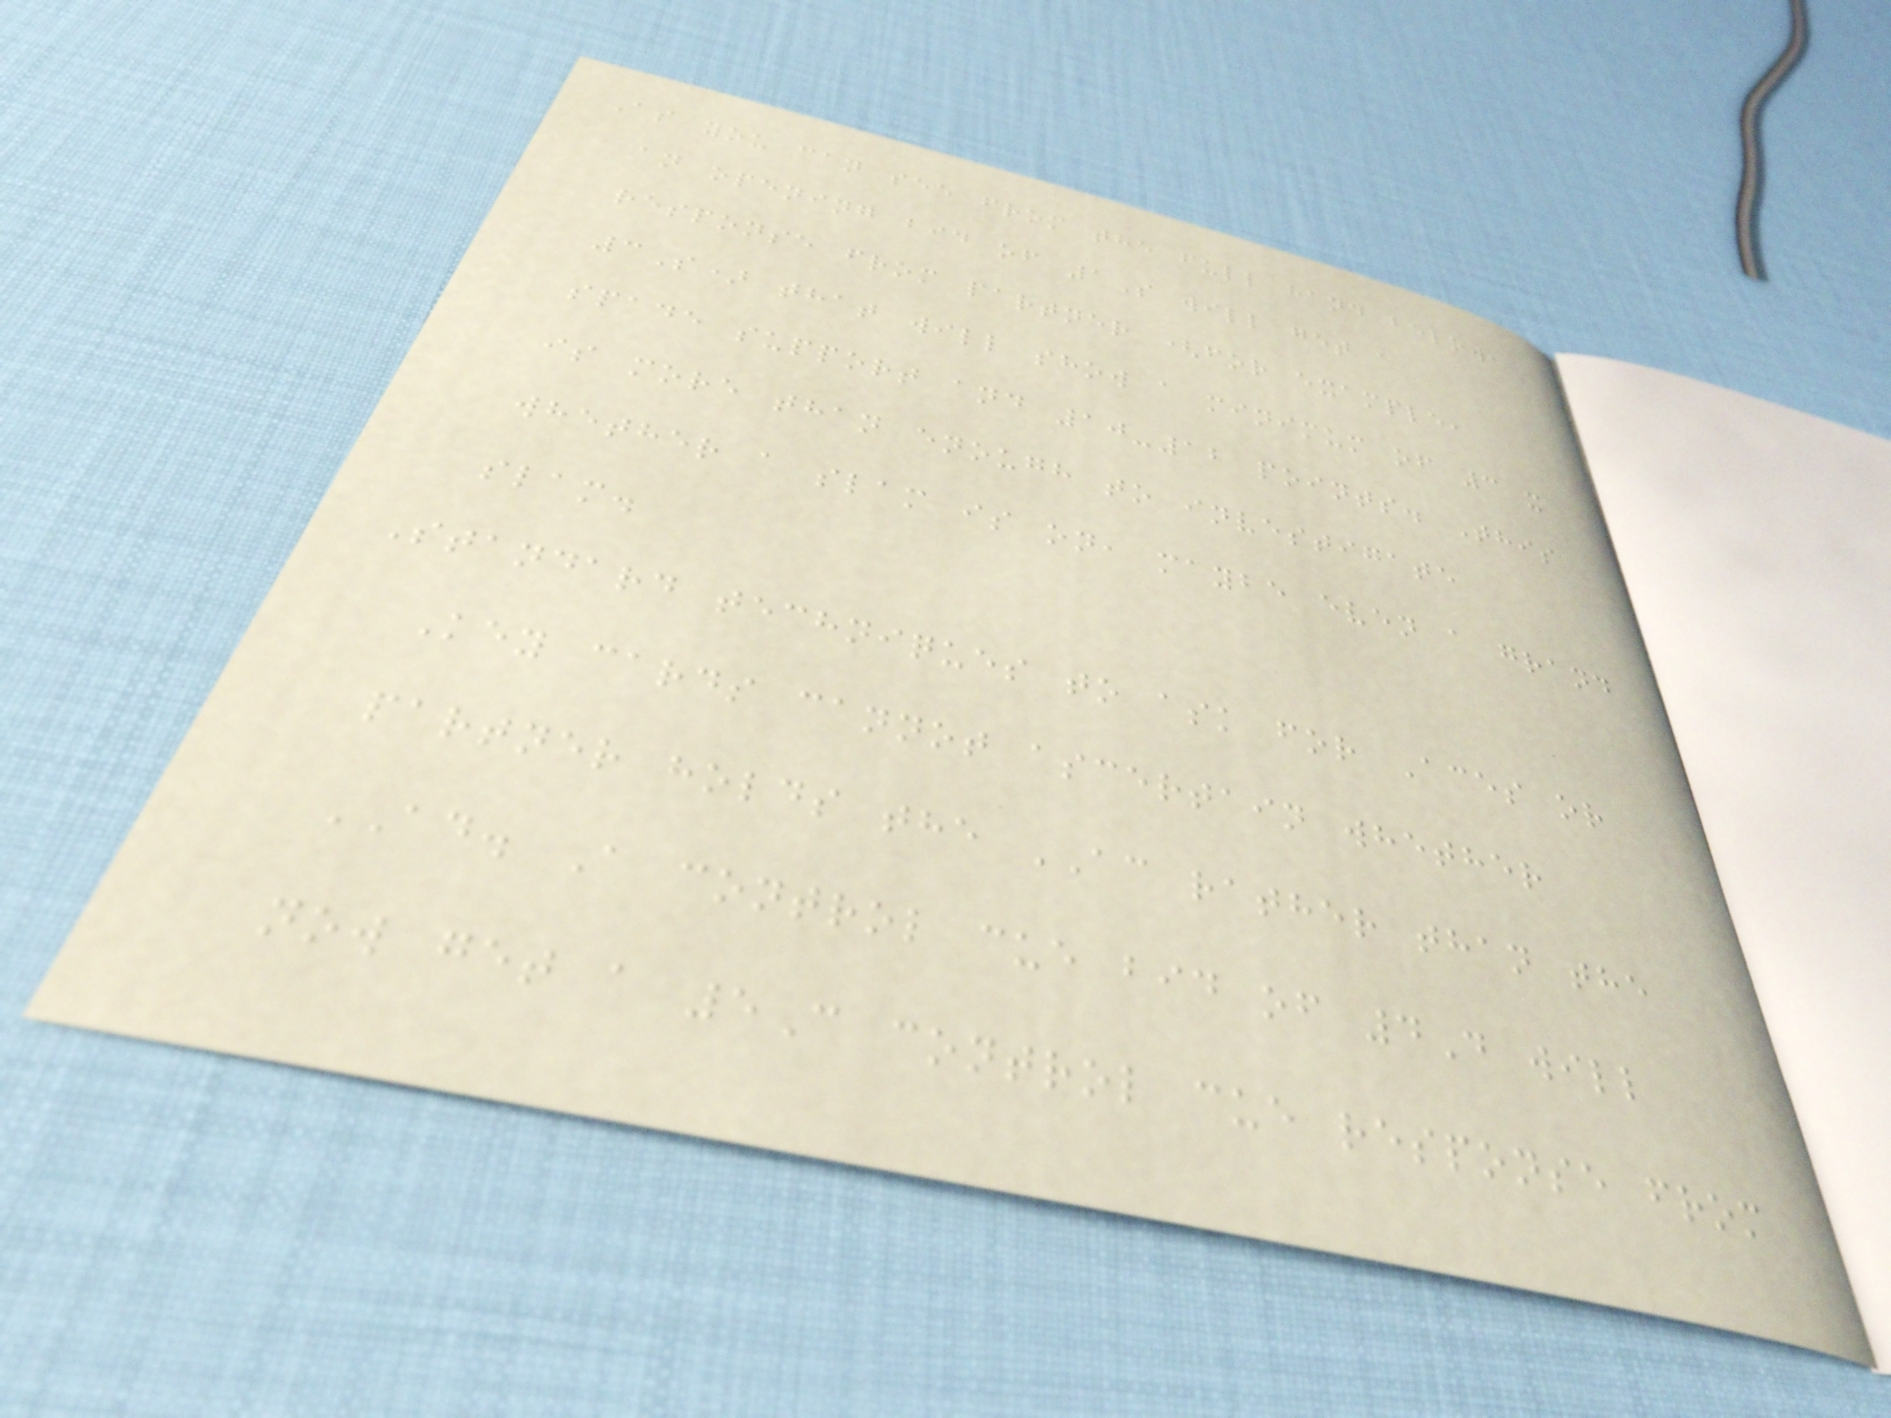As you can see from the full hand below,
an opening bid of 1S will get a
response from partner (for example,
3S) that will show a minimum of 3 x
spade support and 10-12 points. This
is more than enough to investigate
whether a slam is on, maybe even a grand
slam.
Standard techniques to ask for Aces or
Key cards cannot ascertain whether
partner holds the AC rather than the
AD. A control cue bid of 4D will
now get a 5C control cue response from
